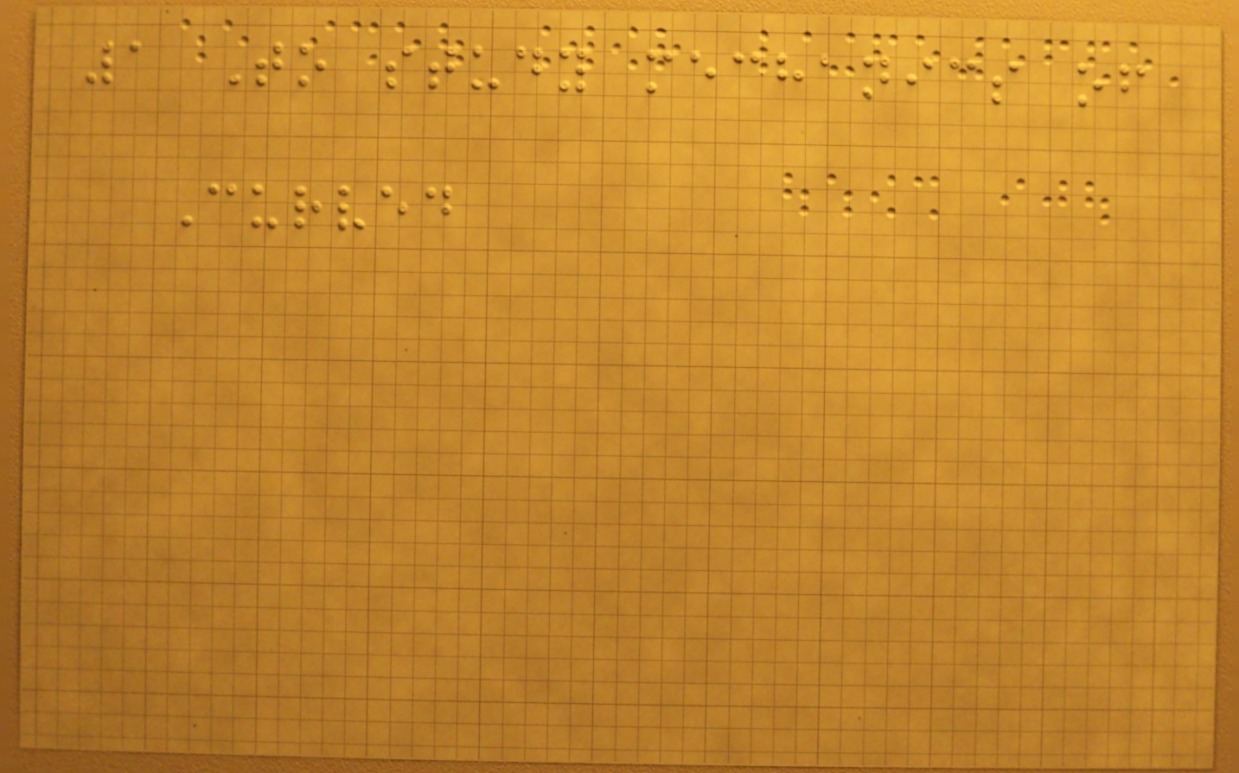1 To study mechanics of
Curved
